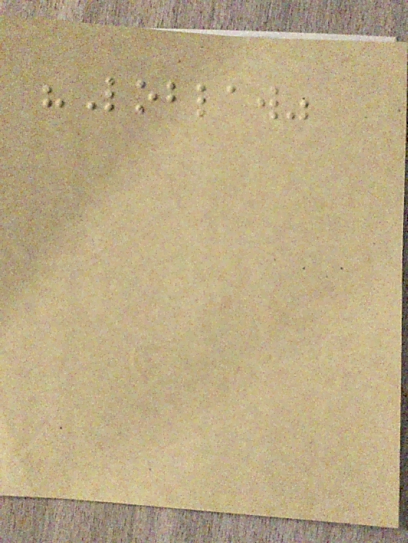"Loblaw"
